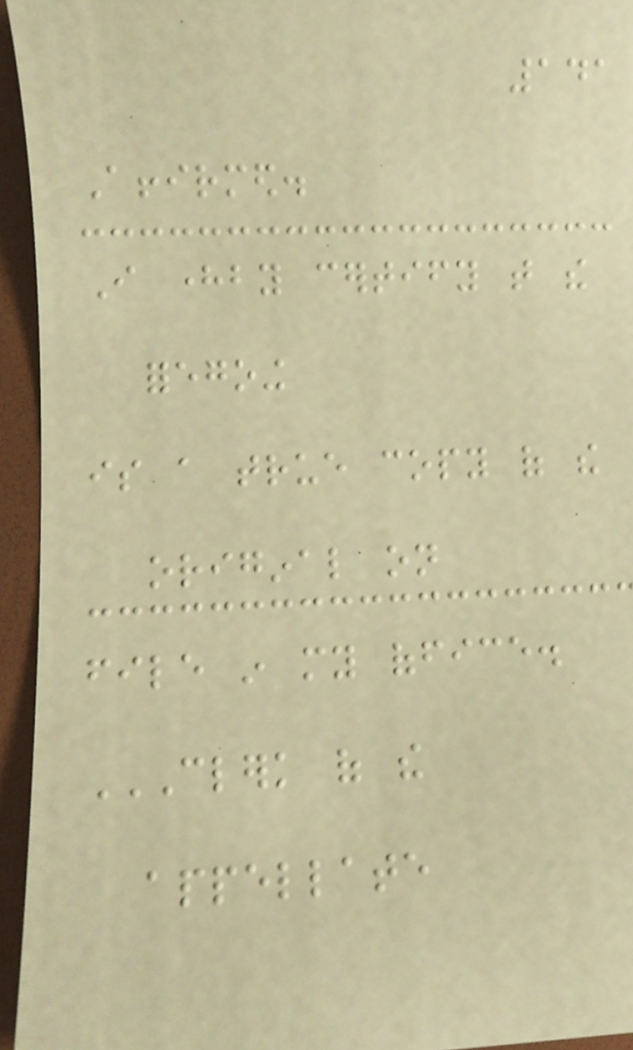141
Affirmed.
I hereby certify that the
foregoing
is a true copy of the
original on
file in my office.
CLERK OF THE
APPELLATE
